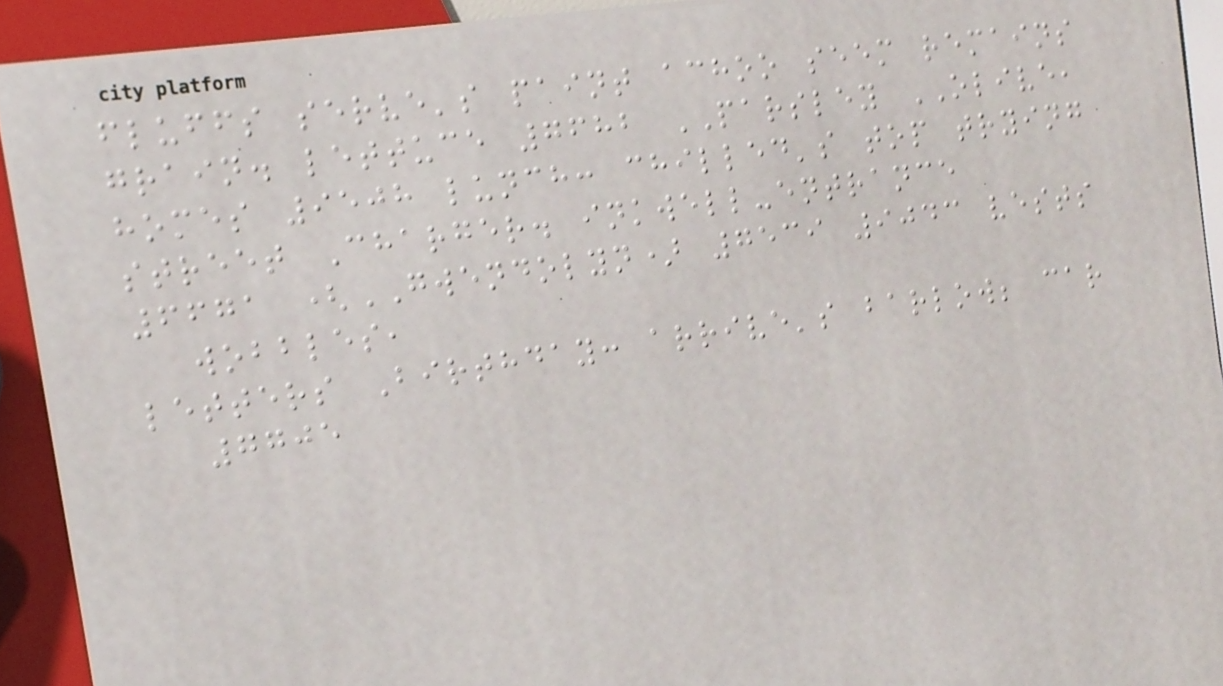fluffs serve's paint achoo seem remains
grain. lettuce 7682 PARSLEY OLIVE,
homes 9508 lunch: chilled's top trying
street Charger. inkwell-entrance
6671 (GWENDOLYN) 7539 9043 vests
wobbles,
letters Birthday: arrive's barlow; car
7705
